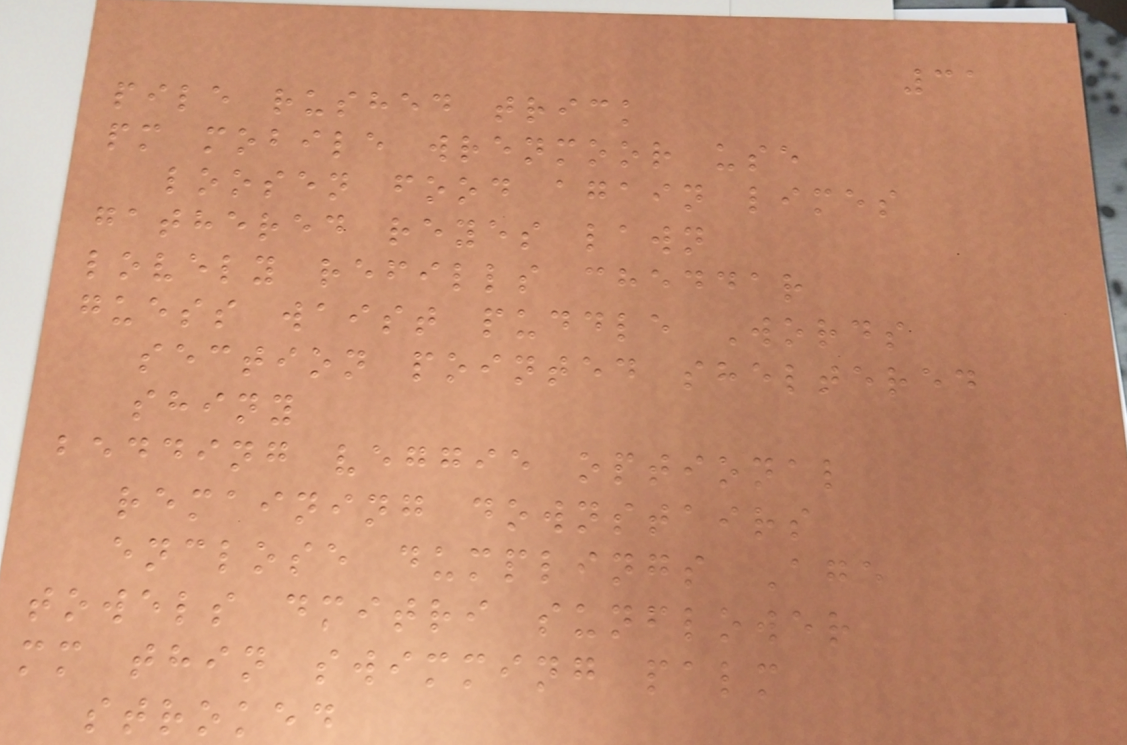31
pile rushed trick
pm mobile wrenmoor use
loosen food again limes
gathered reyes lawn
lovely refills cheddar
guess waist puddle Words
section pointed sheltered
shiny
bedding veggie optional
remaining downstairs
enclose dumplings Age
towels dmitri sunflower
mm thin swimming palm
stroked
